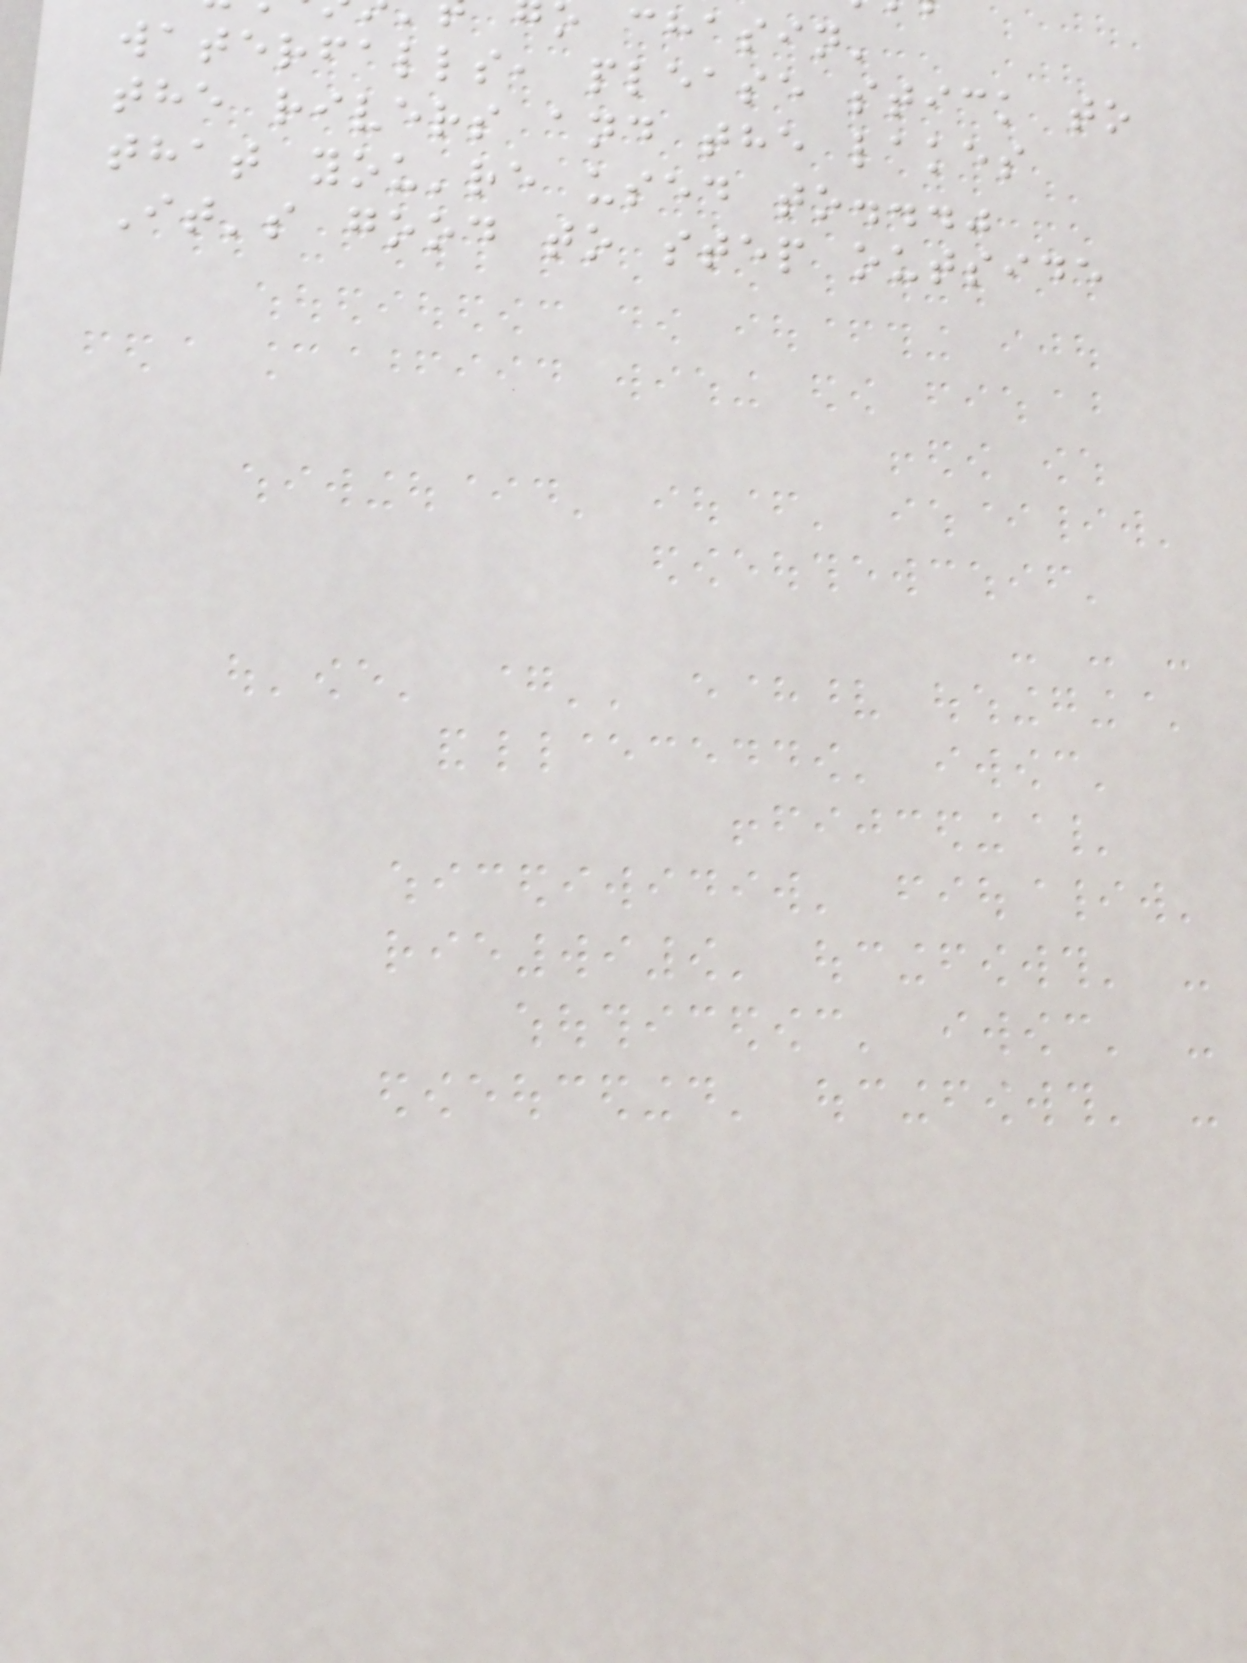chasin'
waterfalls, please stick to
the rivers and the lakes
that you're used to..."
It's good to step outside
